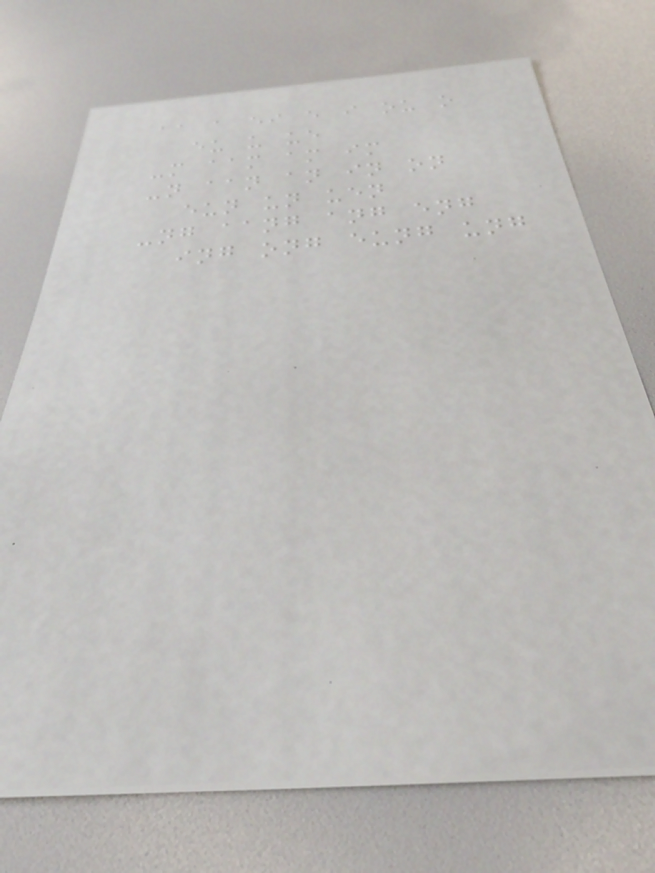aa a ei e i ou o
eu u ue
-m aam am im
-n aan an in on
eun un uen
-ng aang ang eng
ing ong eung ung
